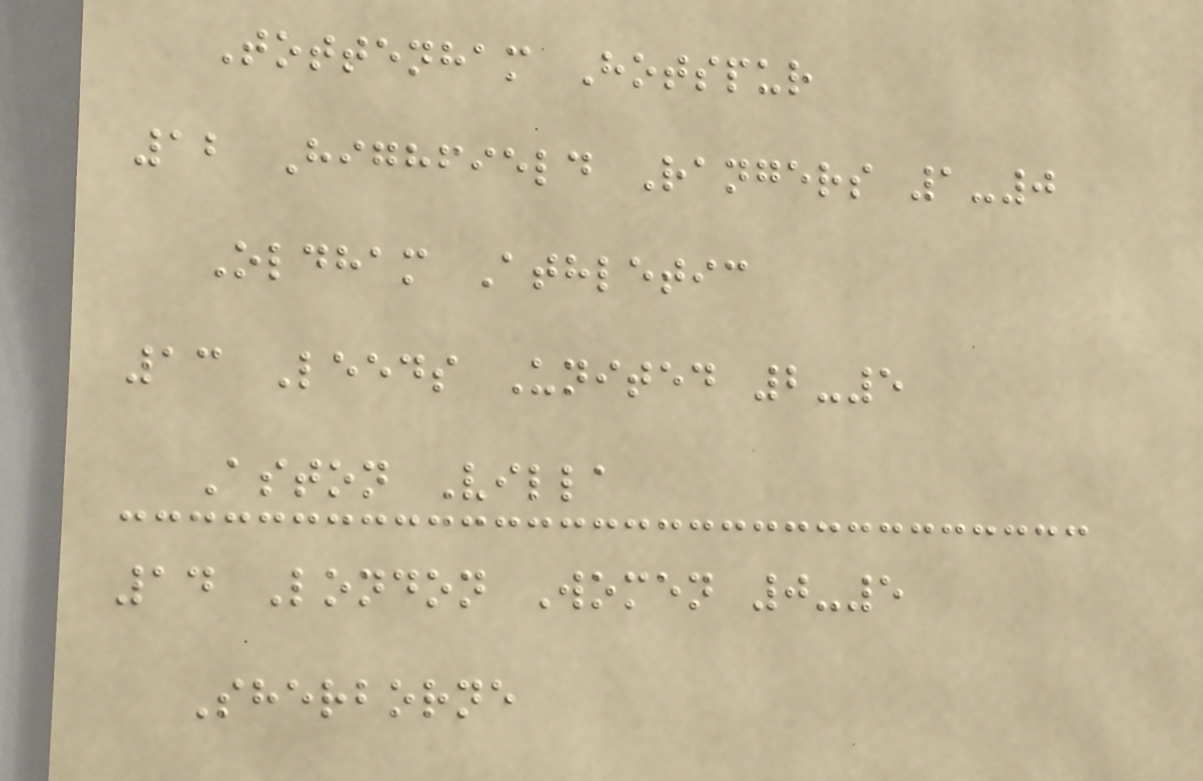Tottenham Hotspur
12 Highfield Rangers 1-0
Oldham Athletic
13 Leeds United 2-5
Aston Villa
14 London Women 0-5
Sherborne
